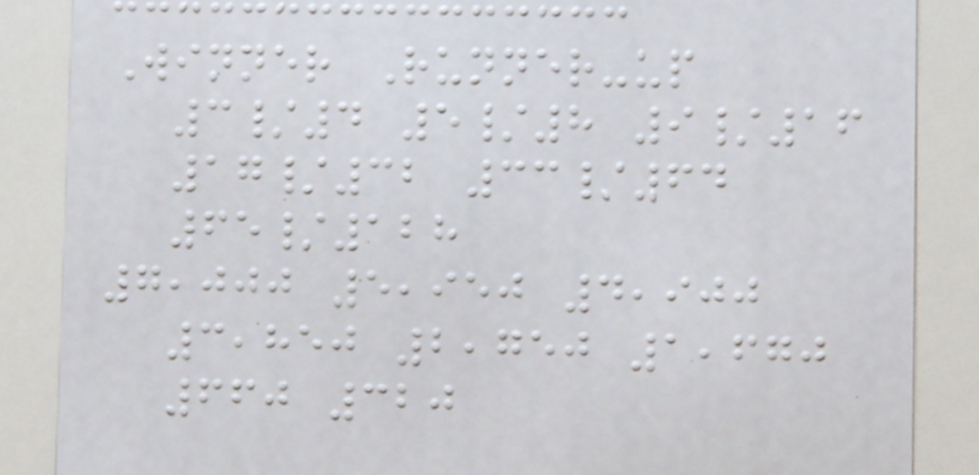Winner Runner-up
3/4 5/8 9/16
17/32 33/64
65/128
7,000 5,950 4,900
3,850 2,750 1,670
660 320
